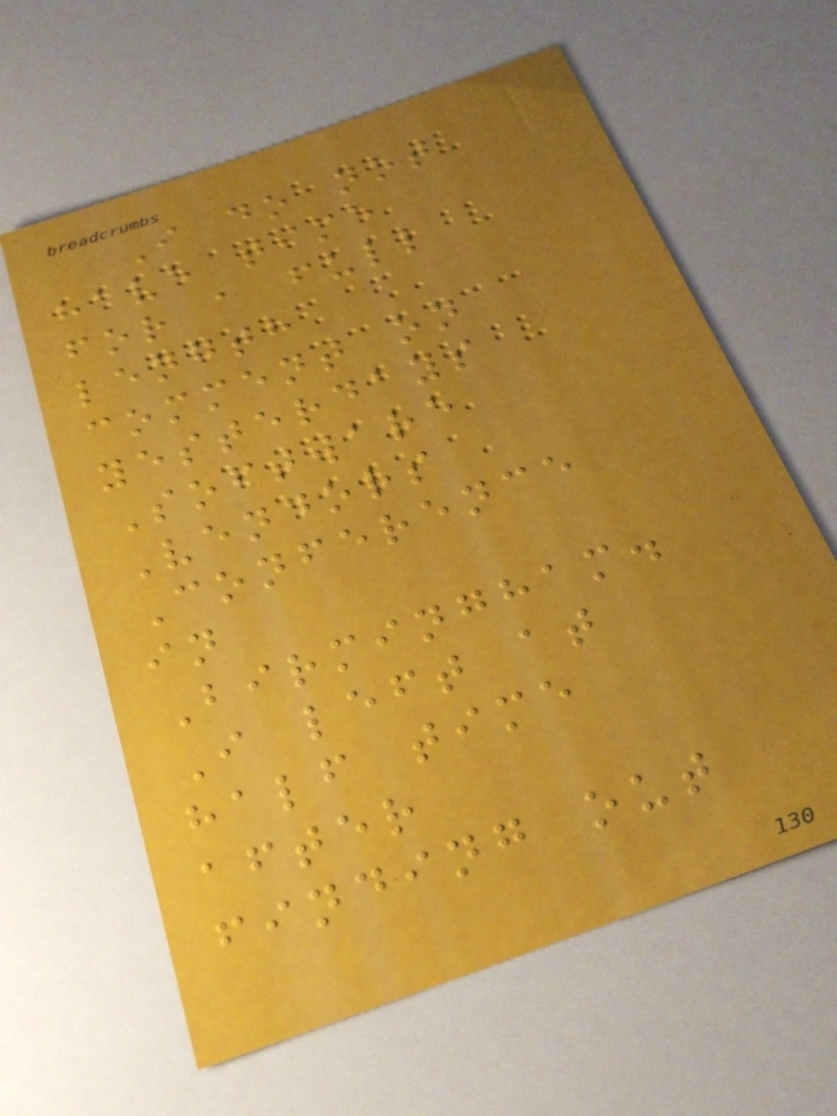I do not
have time
for a full
length
comment on
yesterdays
Software
Vendors
Conference
in
Birmingham.
I left at
half time
after
finding out
